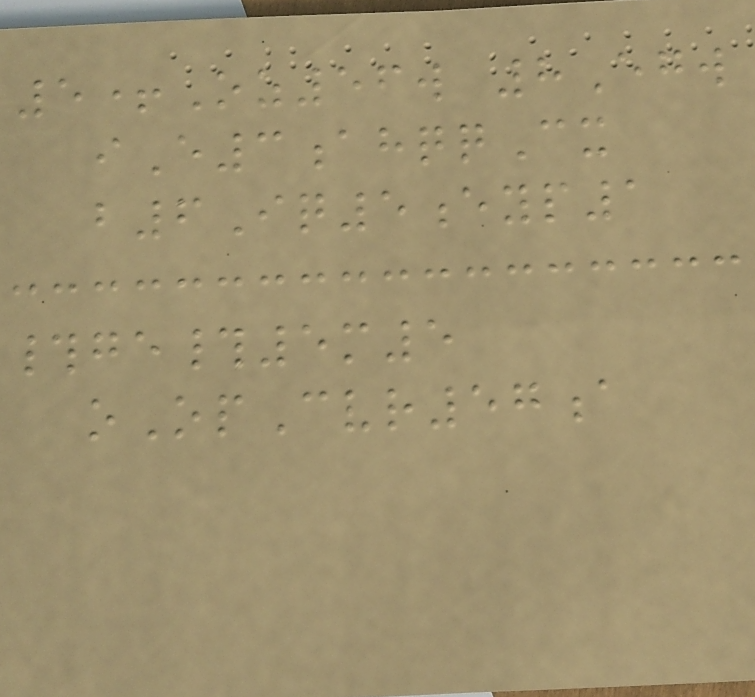5+Oz56w 8Egw
iE3ahqqCx
b6Iq5eyp1
#ge#5m5
oOpCvr57a
